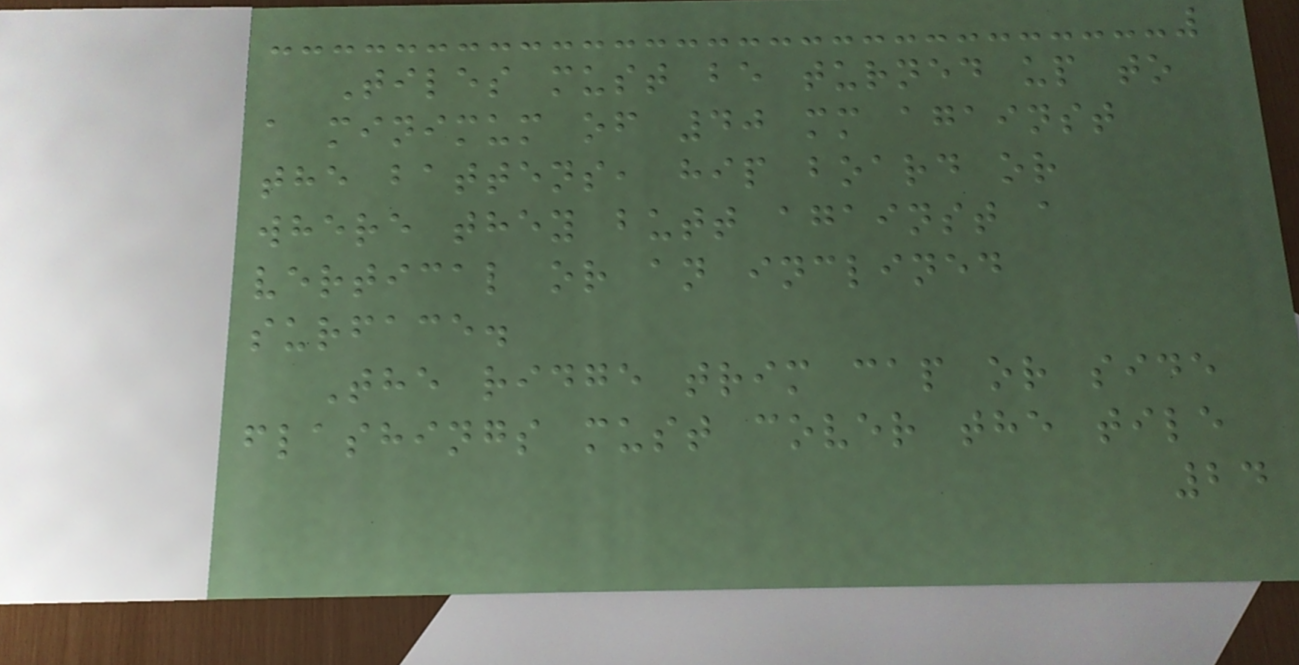Tiles must be turned up to
a minimum of 40 mm against
the battens, hip board or
where they butt against a
vertical or an inclined
surface.
The ridge trim cap or side
flashings must cover the tile
24
